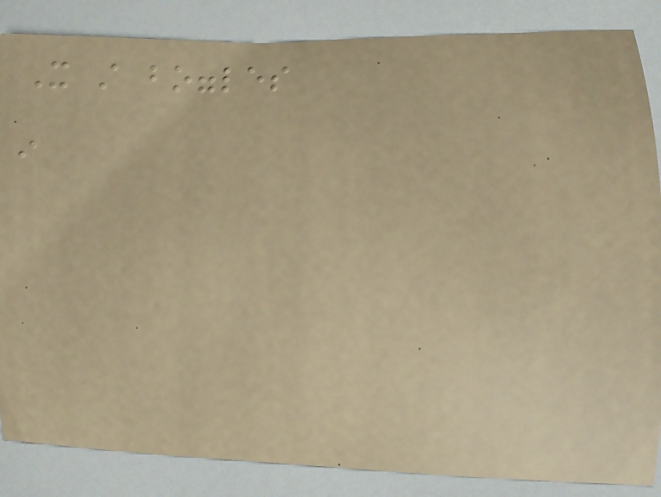It still boggles
i
